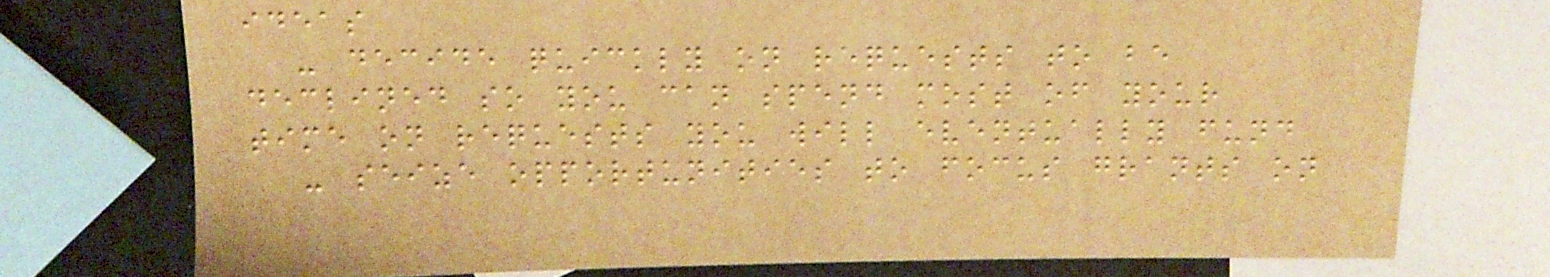ideas
- decide quickly on requests to be
declined so you can spend most of your
time on requests you will eventually fund
- seize opportunities to focus grants on
